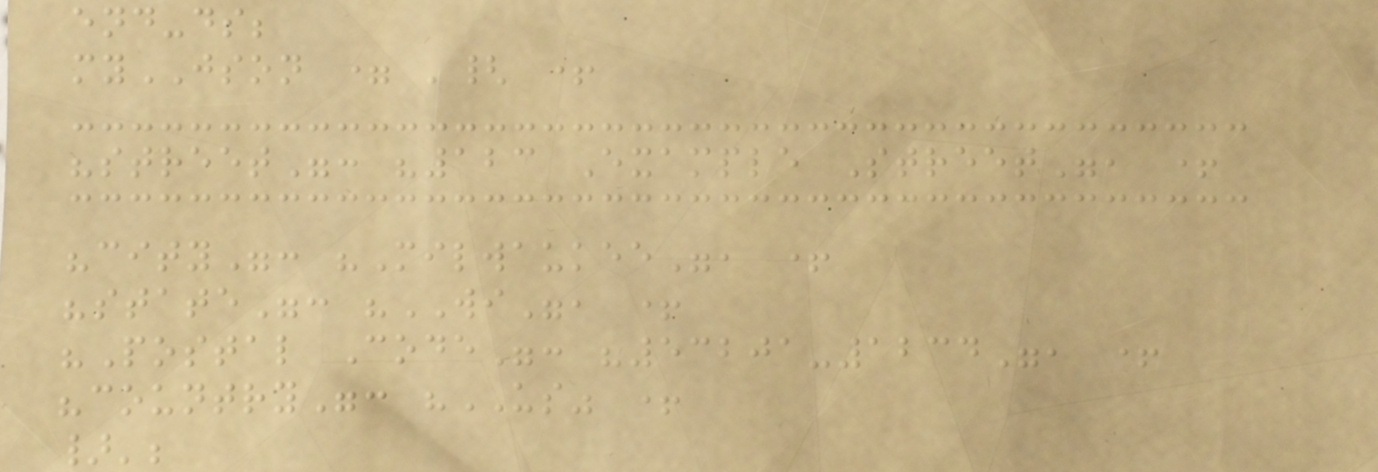end-ds;
myJSON = '{ +
"street": "123 Example Street", +
"city": "Milwaukee", +
"state": "WI", +
"Postal Code": "53201-1234", +
"country": "US" +
}';
